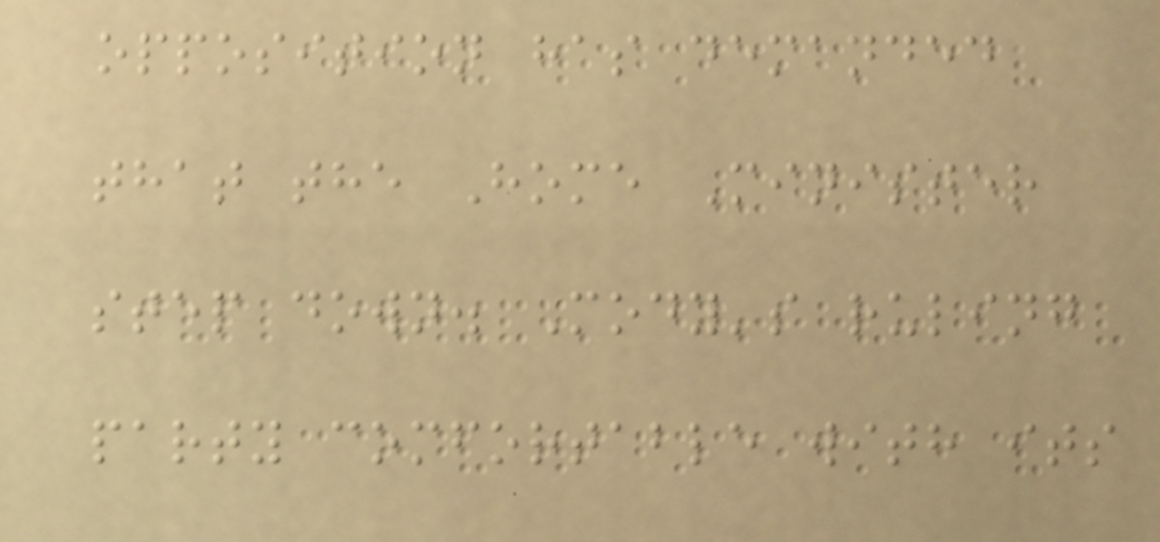opposition has demanded
that the Home Minister
step down. Mody's ruling
party comfortable with its
